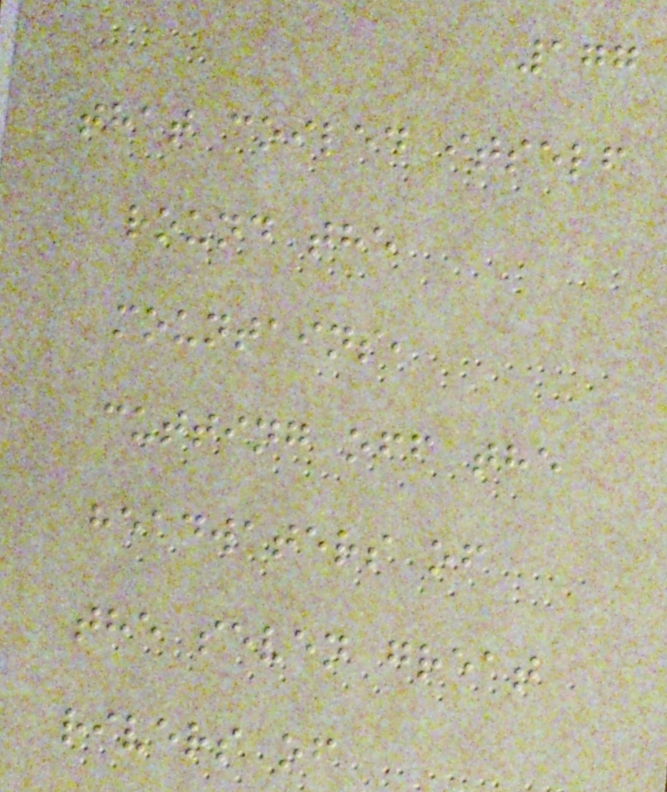177
that coiled itself
round the
mountains,
cutting off the
headwaters of
the seven great
rivers of
